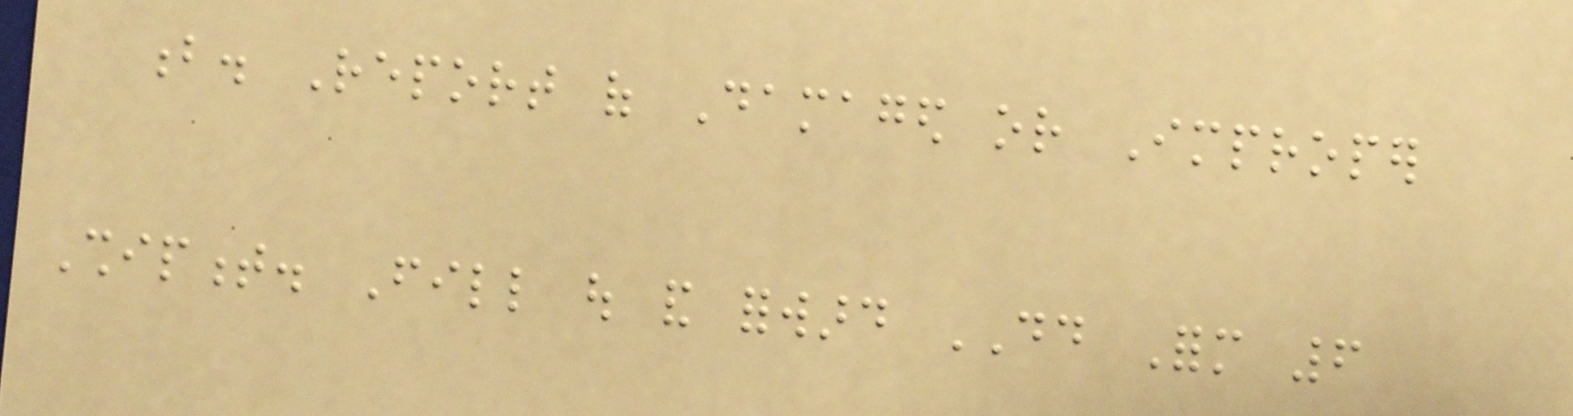b. Report of Damaged or Improper
Shipment. Fill out and forward DD Form 6
